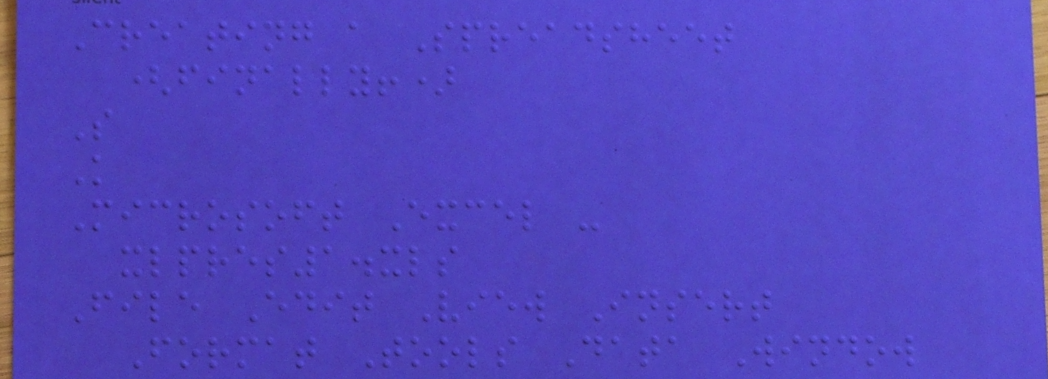Creating a Spreadsheet
(finally!)
S
K
Microsoft Excel -
xlpres1.xls
File Edit View Insert
Format Tools Data Window
